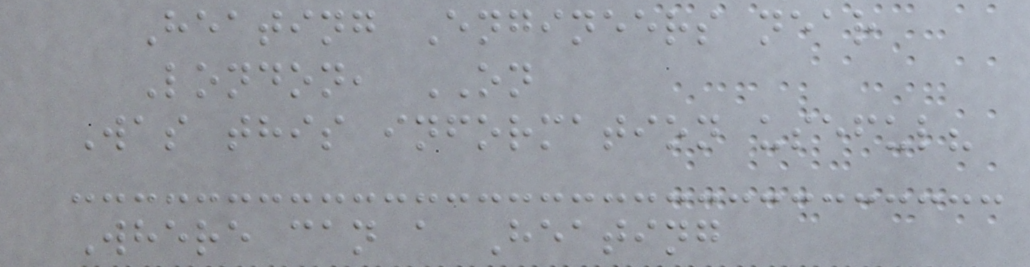Heating Engineers near
London, ON
Was this information useful?
Where can a Heating
